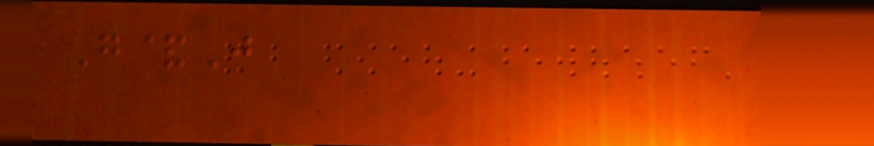G&J
